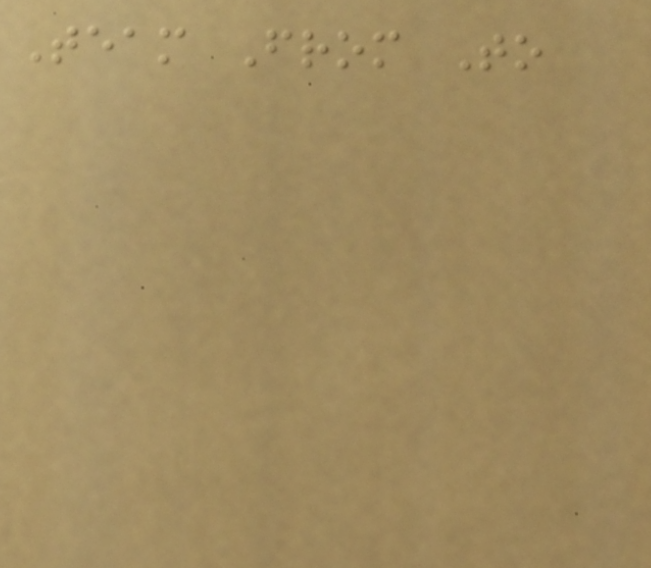Team From To
